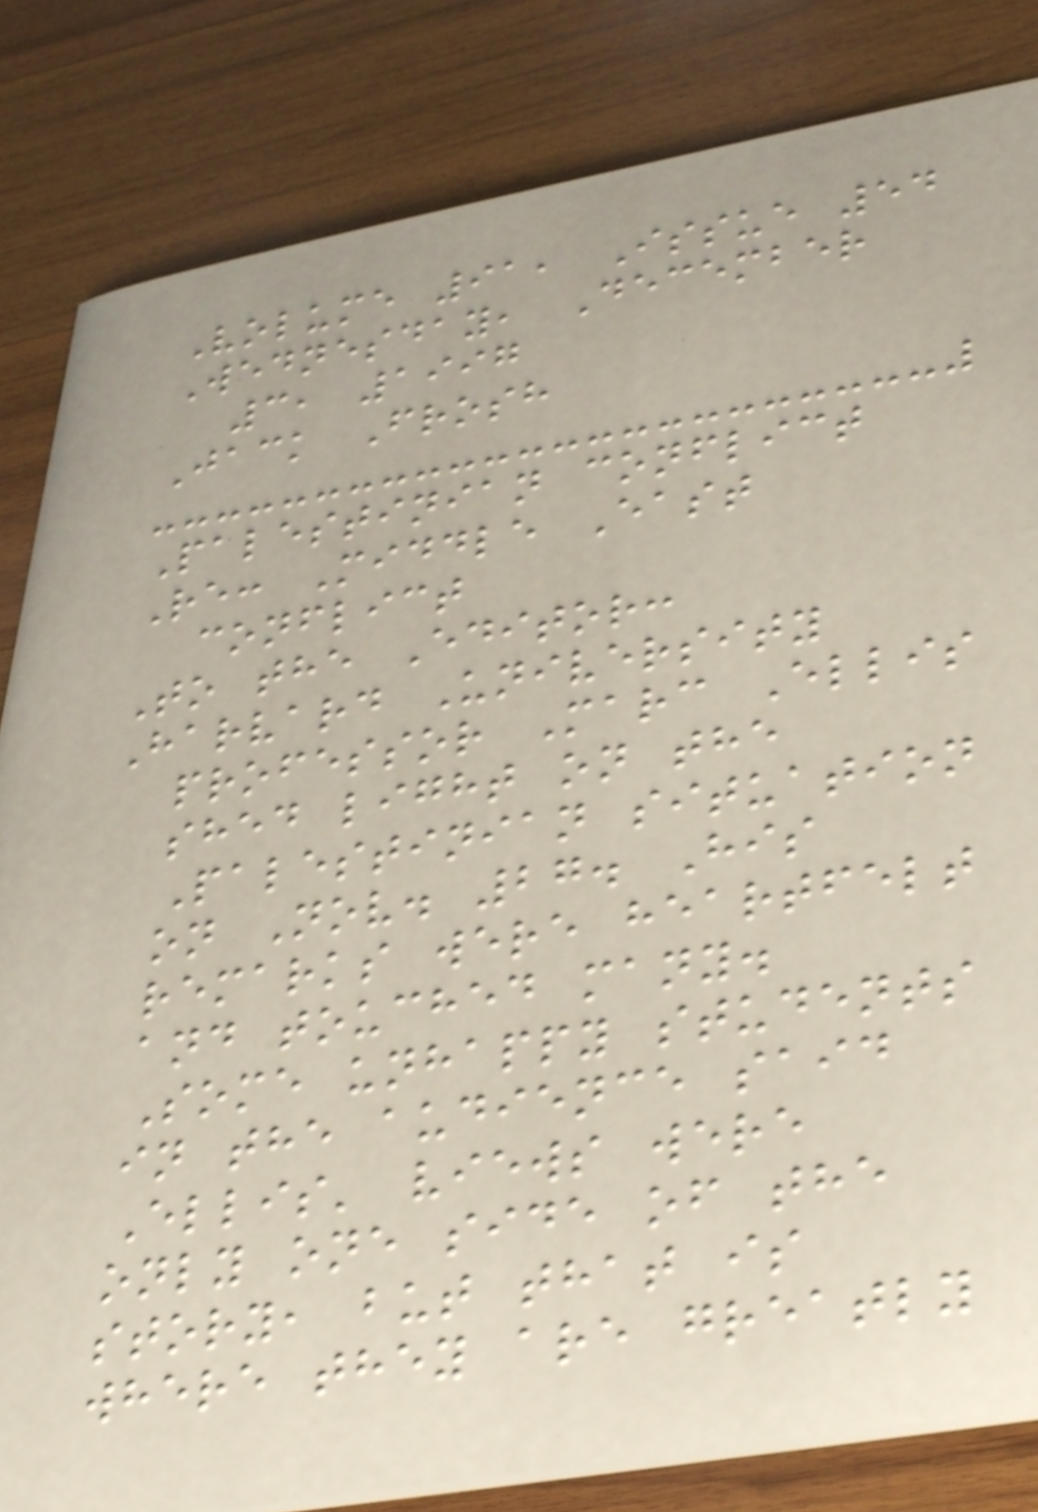Volume 91, Issue 54
Wednesday, December
3, 1997
Jack Frosh
Palestinian conflict
Re: Middle East
conflict
To the Editor:
Harvard University
professor Marc Ellis
shed light on the
Palestinian situation
on Nov. 27. His
remarks were heartfelt
and touched many.
Some unhappy students
in the audience said
Ellis' views were
only one side of the
story, but that is
where they are greatly
